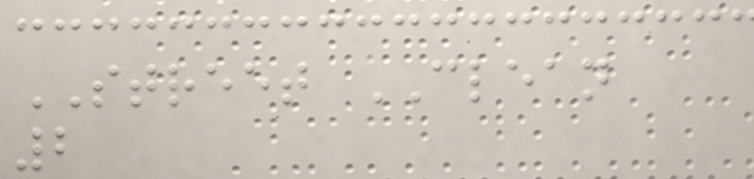STREET CLEAN
2
